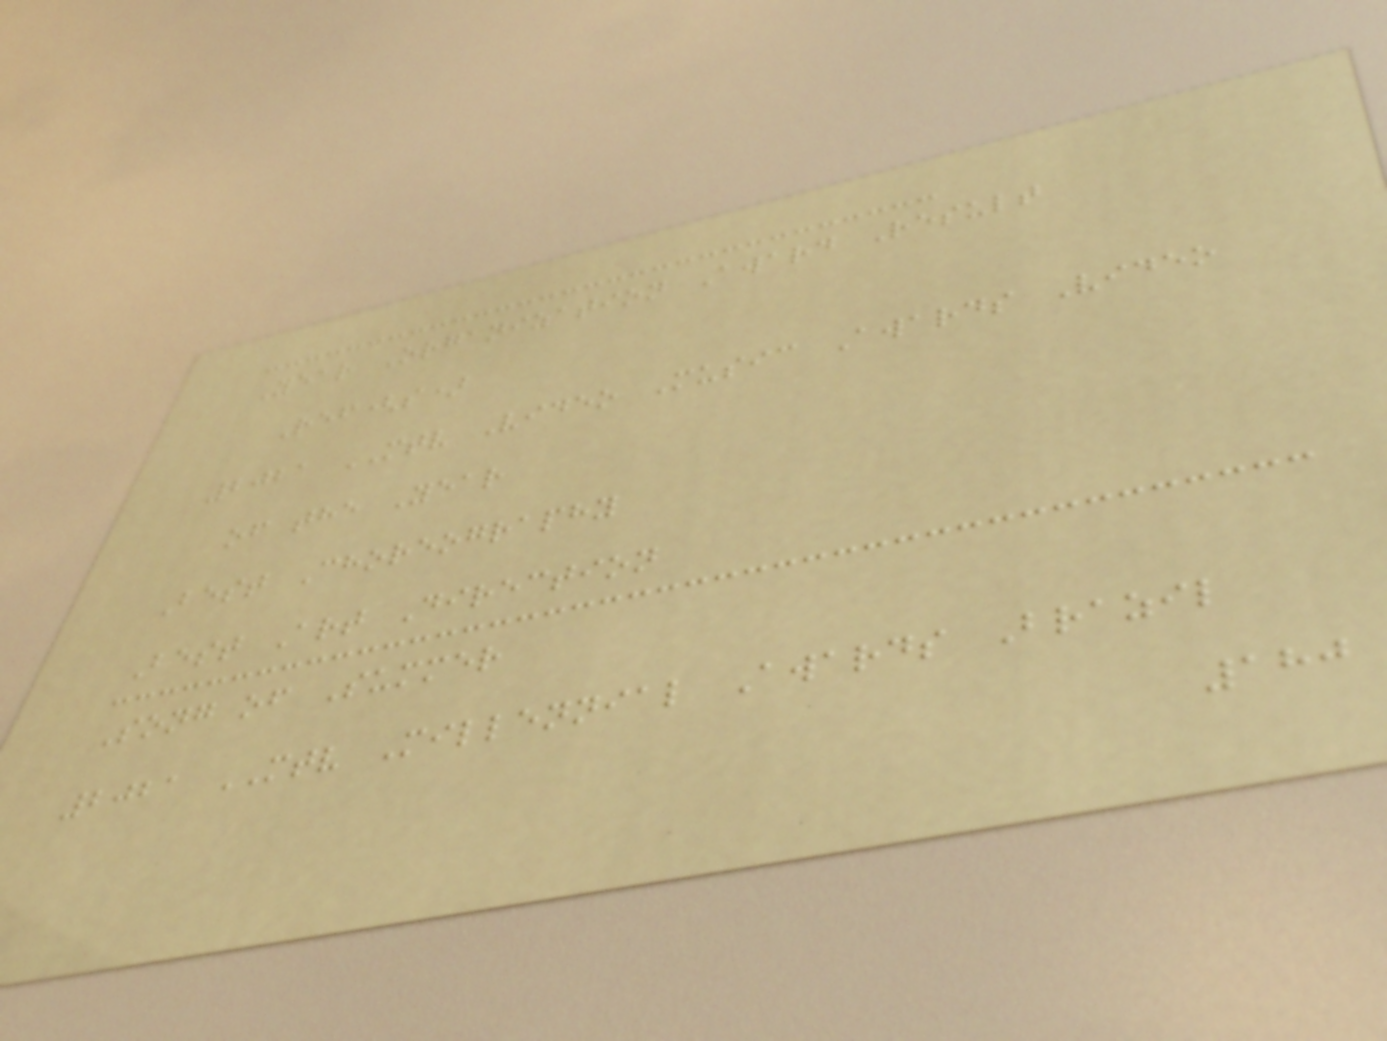Year Organization Award Result
Ref(s)
2021 MTV Video Music Awards Video
of the Year
Best Choreography
Best Art Direction
Song of Summer
2021 MTV Millennial Awards Brazil
180
